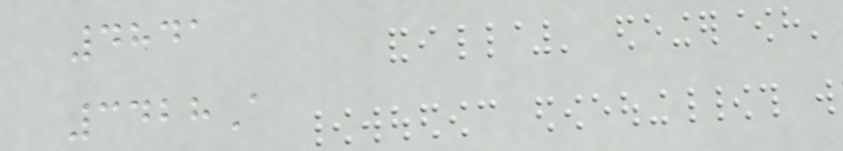4841
3428A
